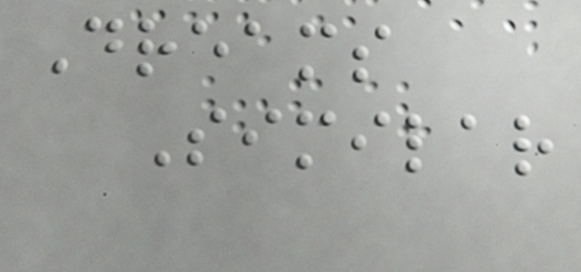Dreams
Similar
